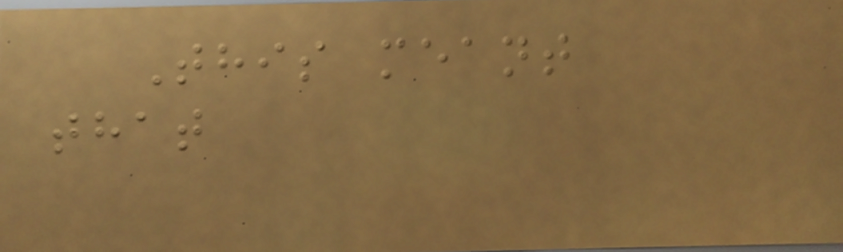This meant
that
